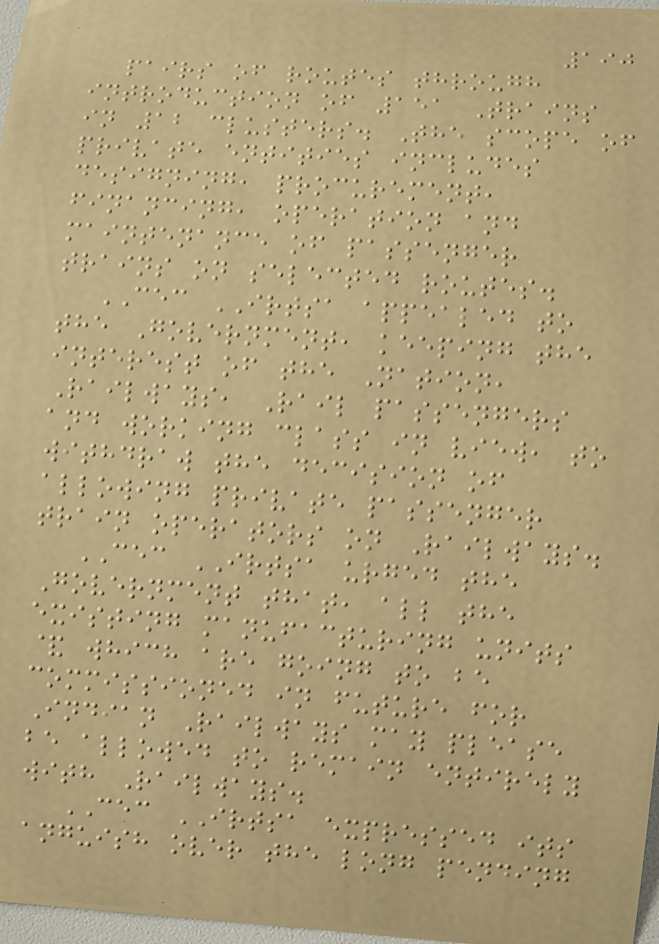190
pairs of routes through
introduction of 151 Trains
in 12 clusters. The scope of
private entities includes
designing, procurement,
financing, operation and
maintenance of passenger
trains on selected routes.
CEC IRTSA appealed to
the Government, keeping the
interest of the Nation,
Railways, Rail passengers
and working class in view, to
withdraw the decision of
allowing private passenger
train operators on Railways.
CEC IRTSA urged the
Government that, all the
existing manufacturing units
& which are going to be
commissioned in future for
Indian Railways may please
be allowed to remain entirely
with Railways.
CEC IRTSA expressed its
anguish over the long pending
